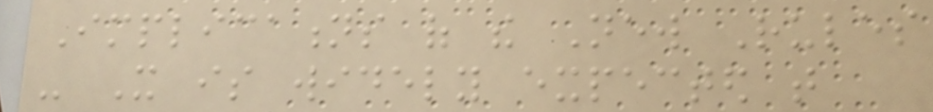Implications of the New Rules
- It is widely expected that
